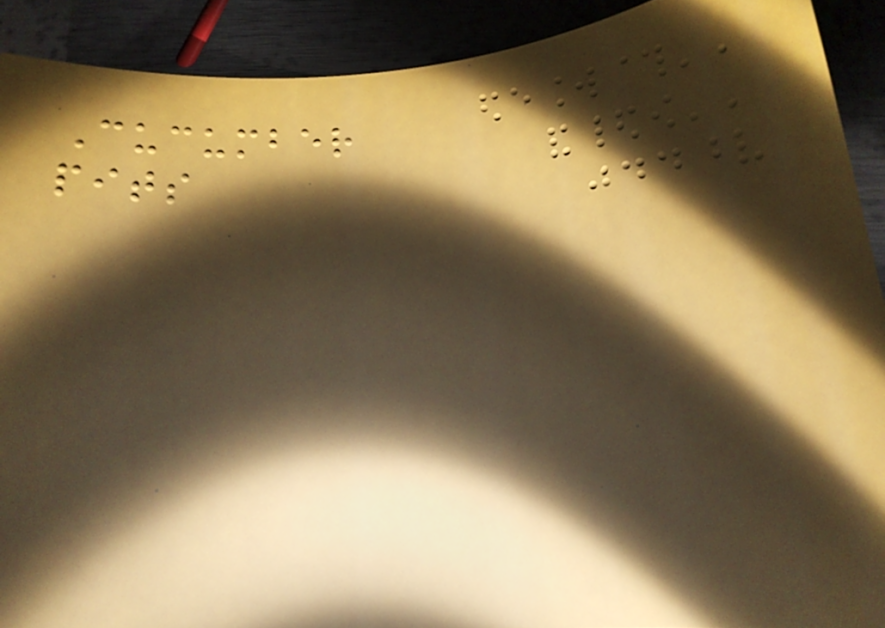Cucumber
pits
